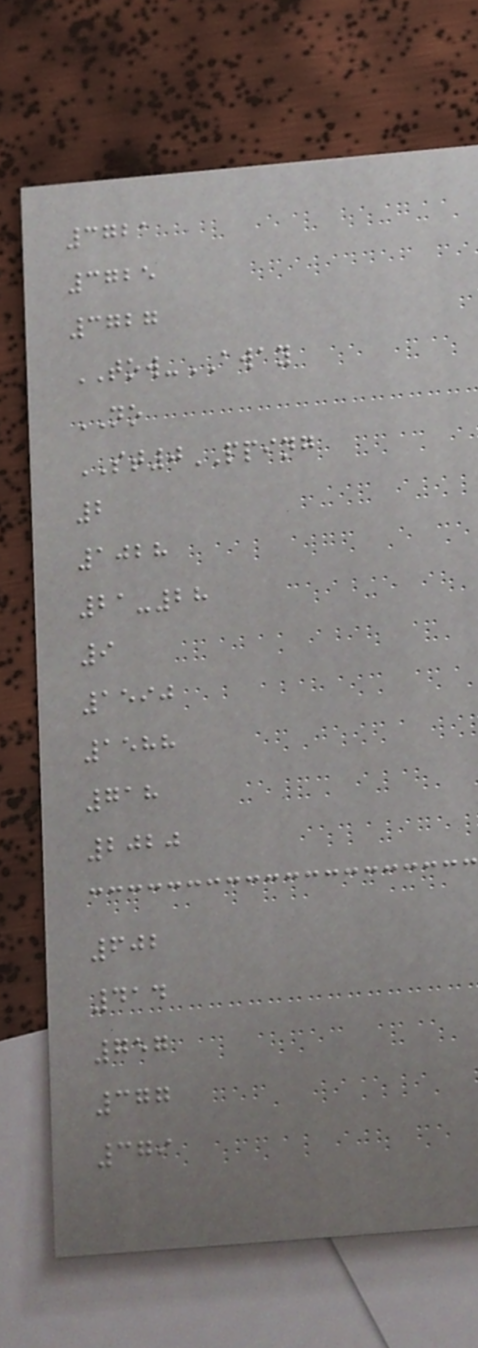3721
3725
3727
TOW-AWAY
NO
ST0PPING
2
1028
21-28
9
1590
1588
718
2020
602
414
757
377
379
